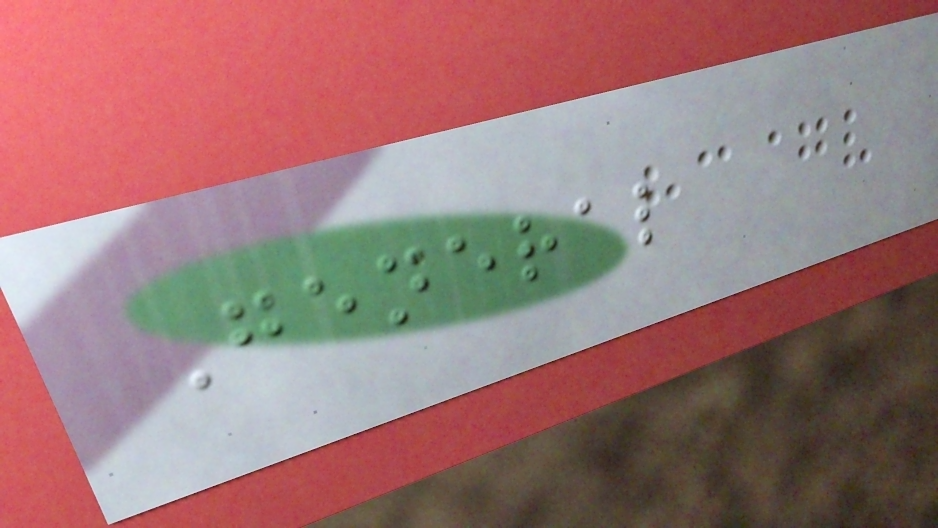General
